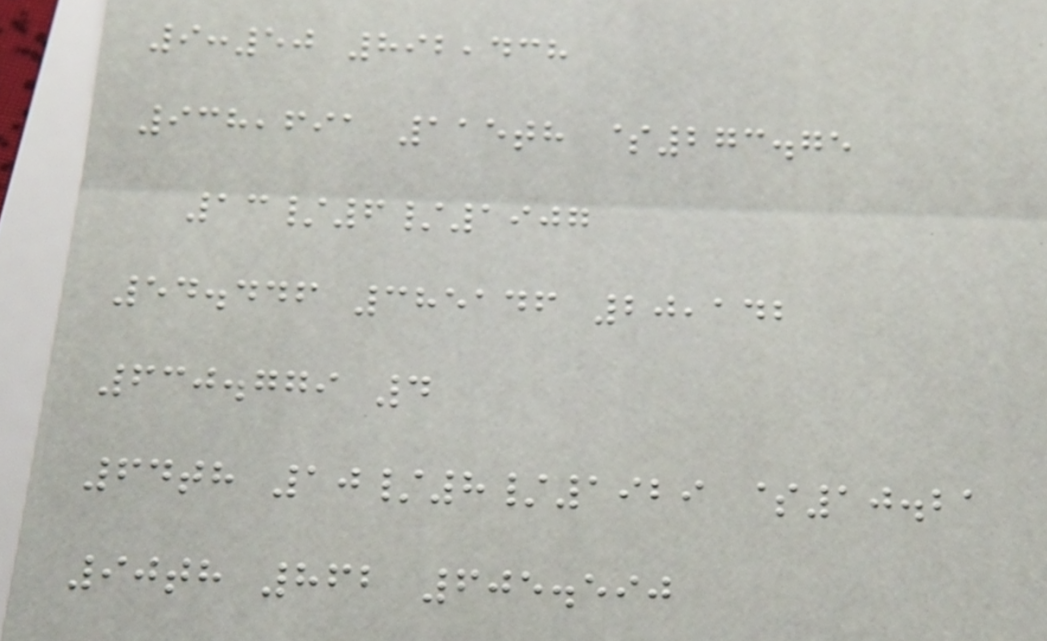9:50 892,438
938,691 115th $273.75
13/6/1907
54.446 385146 20,142
630.779 4
64th 10/8/1929 $10.21
90th 862 605.590
